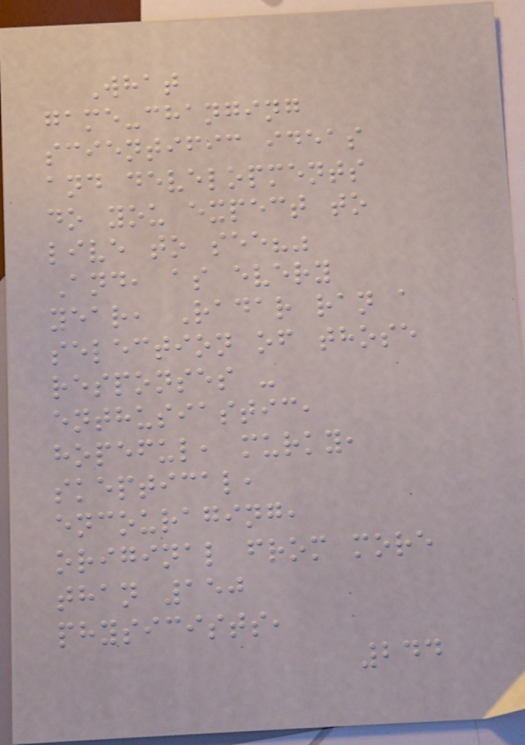What
game-changing
scientific ideas
and developments
do you expect to
live to see?"
And, as every
year, Radar ran a
selection of those
responses -
enthusiastic,
hopeful, murky,
skeptical,
encouraging,
original from more
than 150
physicists,
244
